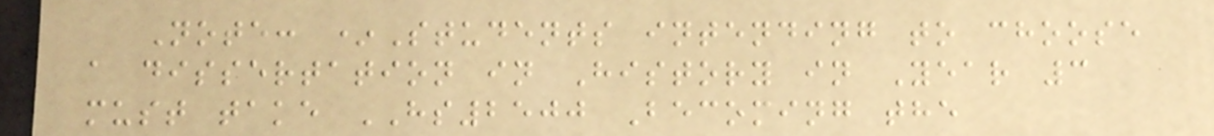Note: *Students intending to choose
a dissertation in History in Year 3
must take HS2500 Becoming the
